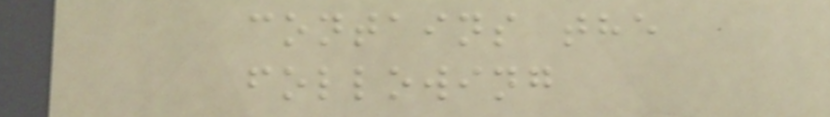contains the
following
